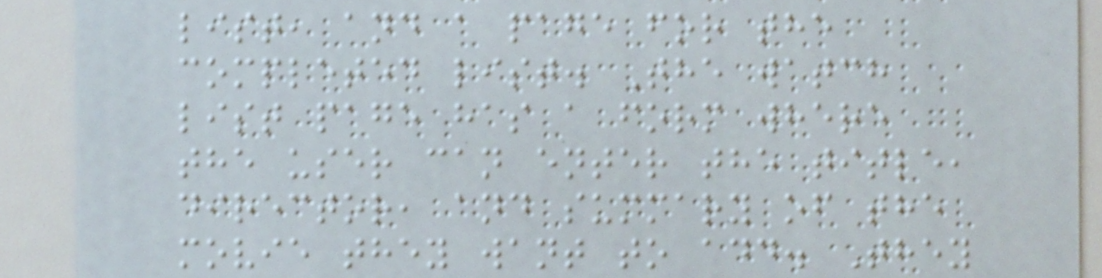list, and a page for the
completed list. The watch
list page has a form where
the user can enter the title,
director, and summary of the
movie they want to add. They
